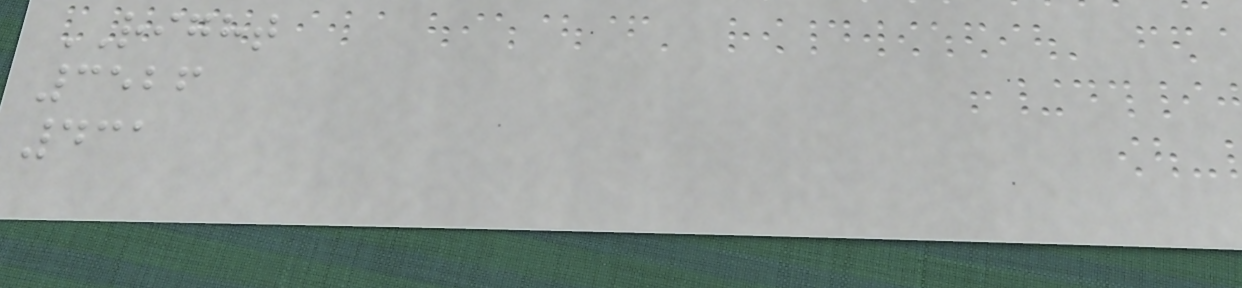RIGHT
3526
431
